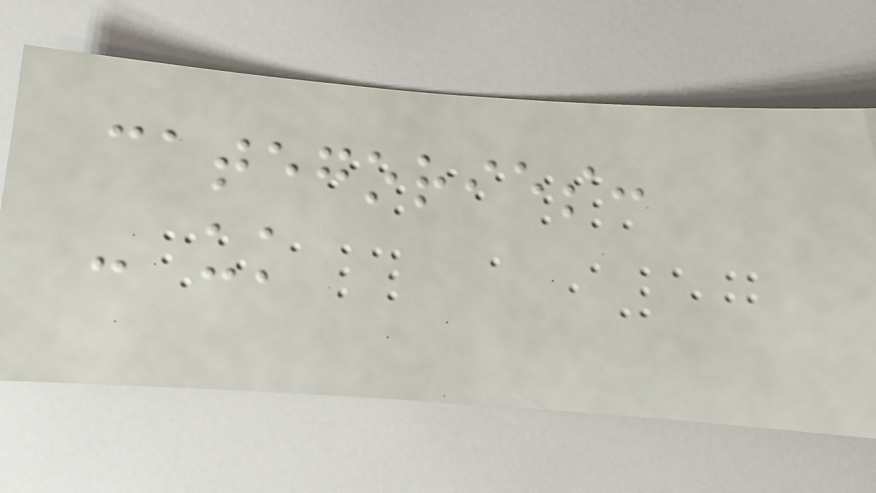categories:
- uk
